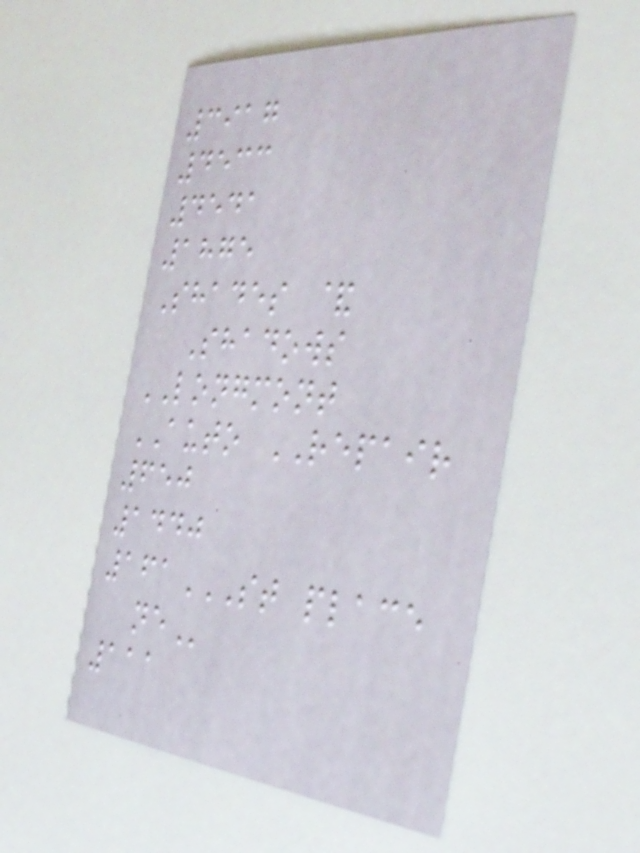3917
4533
4541
1875
Shades &
Shadows
LONGMONT
AUTO REPAIR
650
1440
161ST PLACE
NE
111
